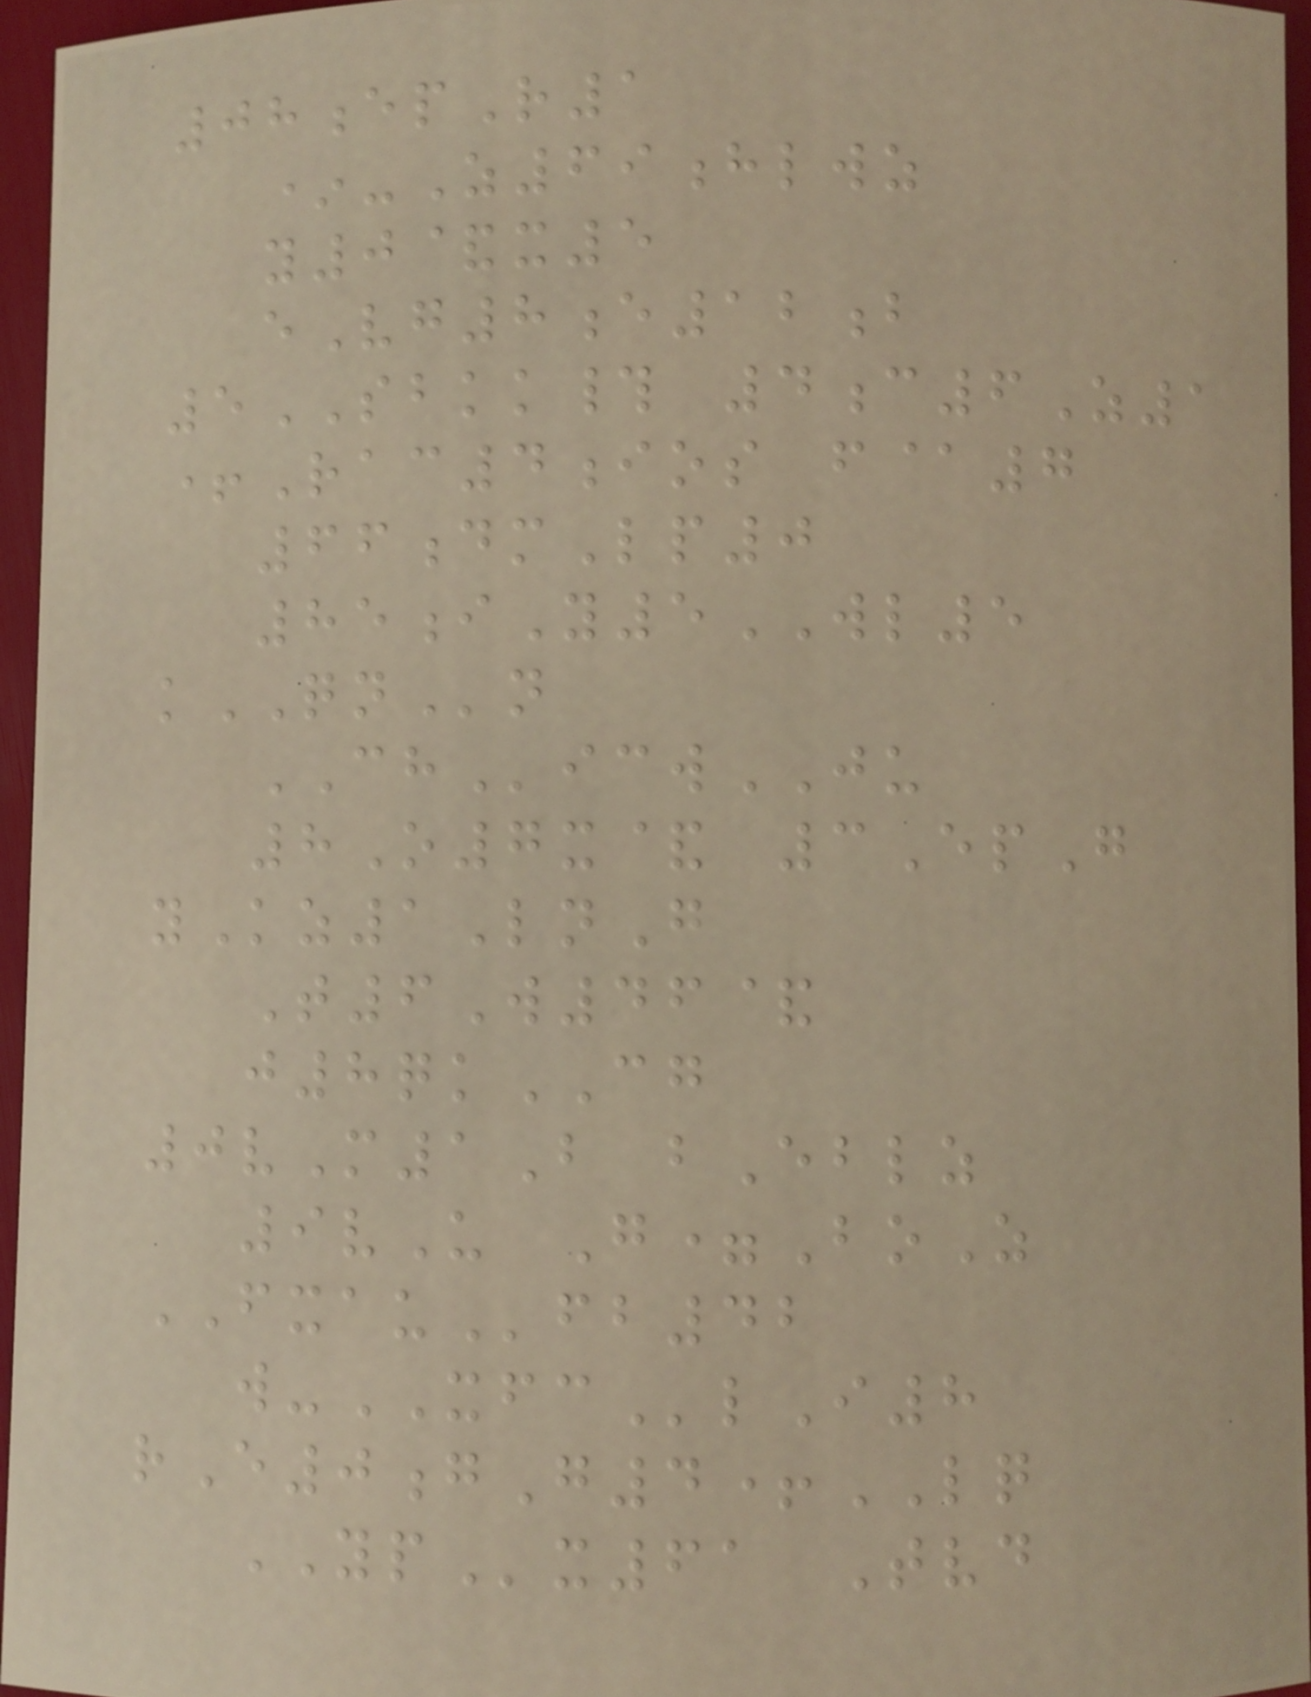08epR1
*-Z69hlwz
y0&x5
eVg8e12b
5SBKK# 4c6Z1
+Rac4ios f@7
66dmLp0
85iY5WL5
kQNn
CHicwJU
8O7x& 3EpG
yKz1LnG
T6W46&
j8qkCG
0vM1B bEblz
9vU G=BoZ
FXAUfb42
w-XFClI8
rE0gG4+LQ
YPx61 Tvd
